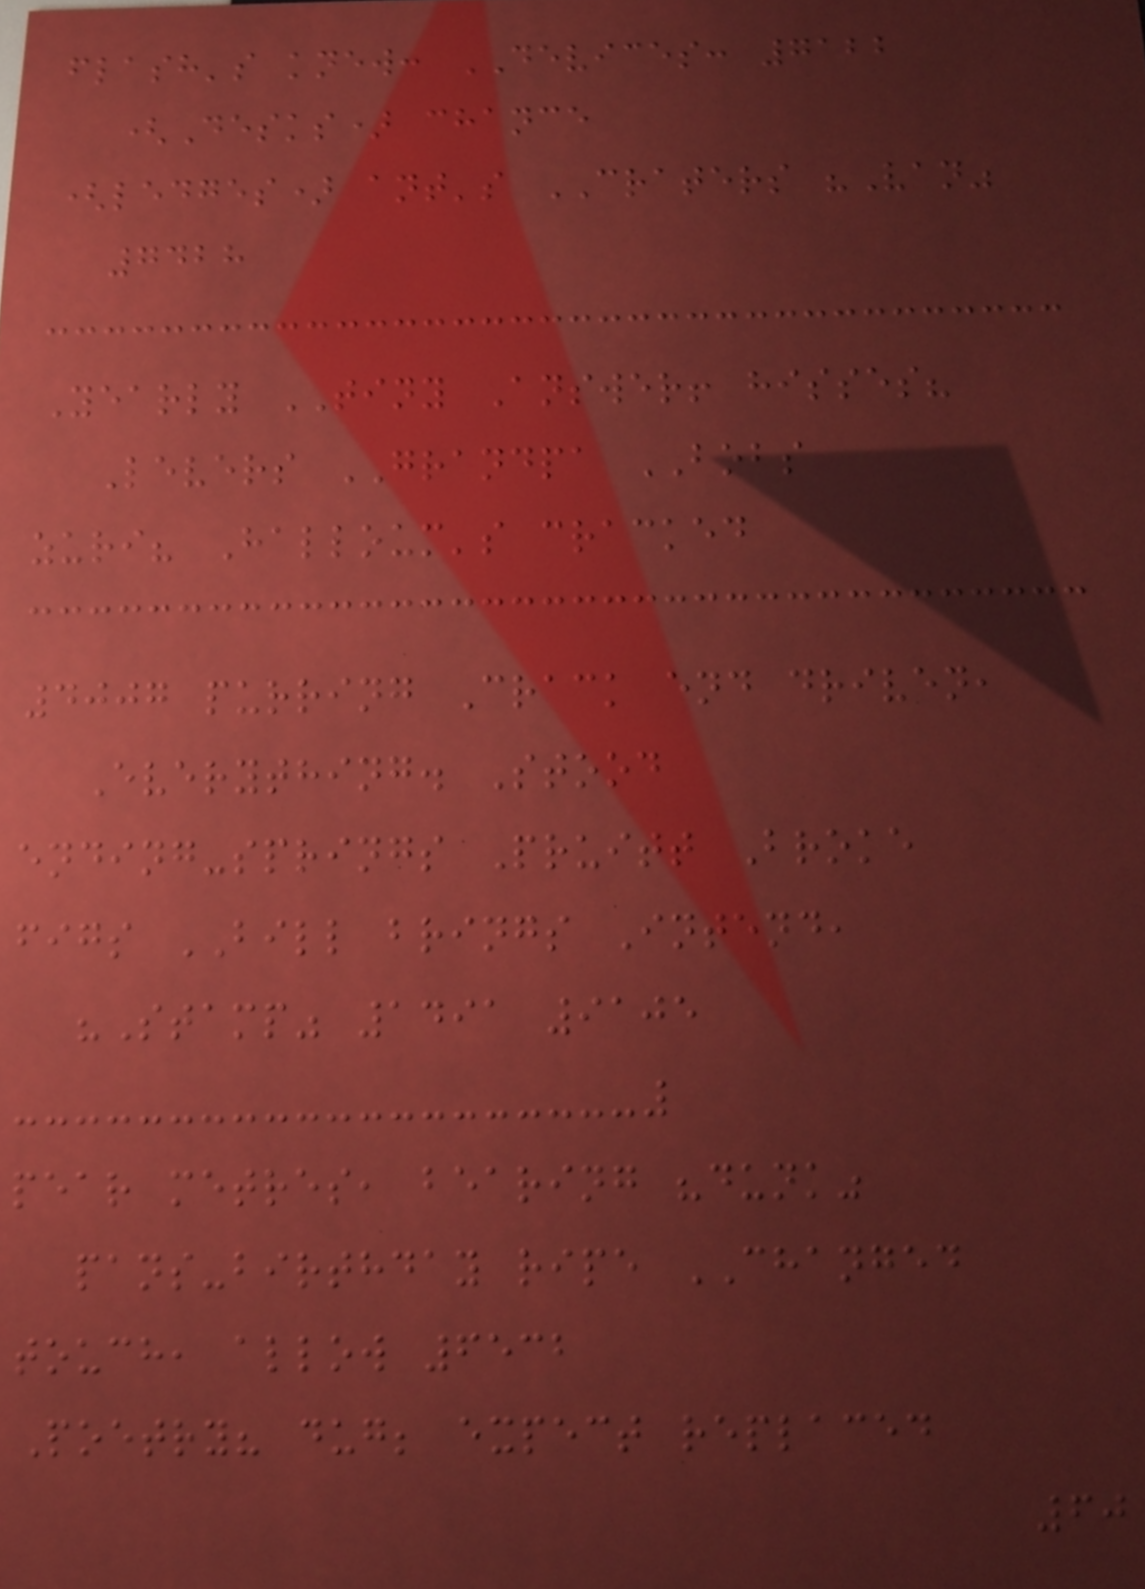flash's knew: DEVICES: 7122
(Desks) chance
(ledges) ant's CRATERS "Van"
7428
Yearly TINY Answer! hisses?
Levers GRANDPA BOBS
zuri? Halloum's cracked
4007 purring Crack end driven,
Everything. Stood
ending-springs Pruitt Broke
figs BILL brings Intend,
"Stamp" 1491 9105
pear metres, bearing "dunk"
pans-birthday ripe CHANGED
touch, allow 6532
Poetry? dug; expect replaced
60
